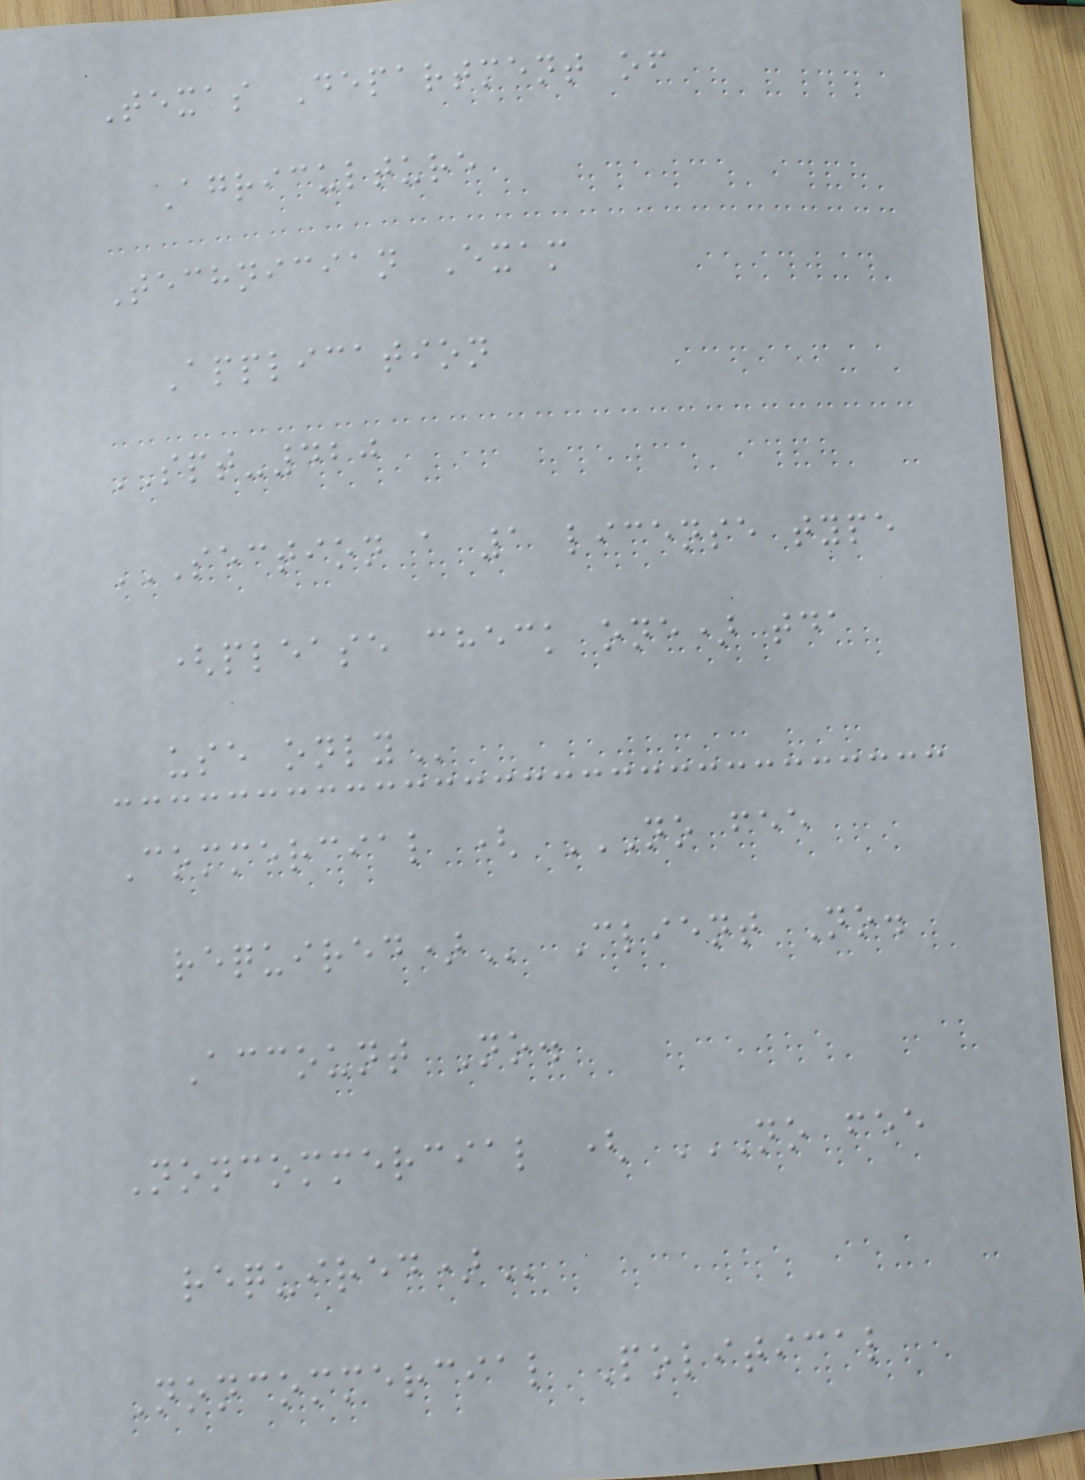Texas Department of
Agriculture
Technician Exam
Application
SPT-420
SECTION A 1 LICENSE TYPE
(PLEASE CHECK ONE) TDA
USE ONLY
Commercial ( NO FEE
REQUIRED) Client No.
Account No.
Noncommercial ( NO FEE
REQUIRED)
Noncommercial Political
